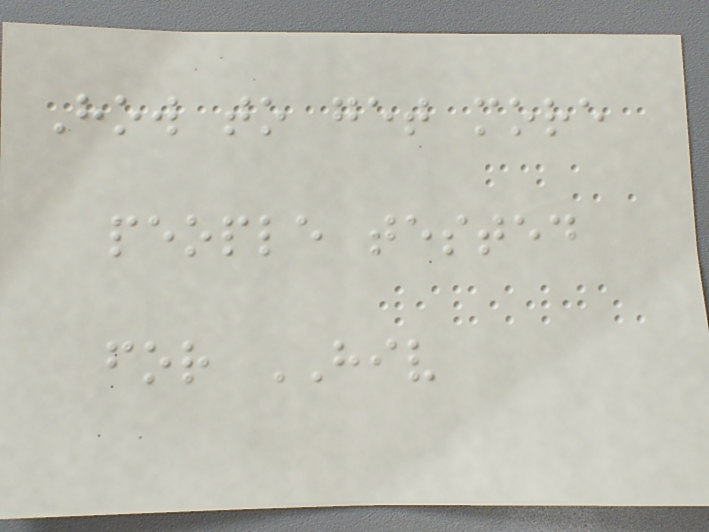How to get more
people tested
for HIV
